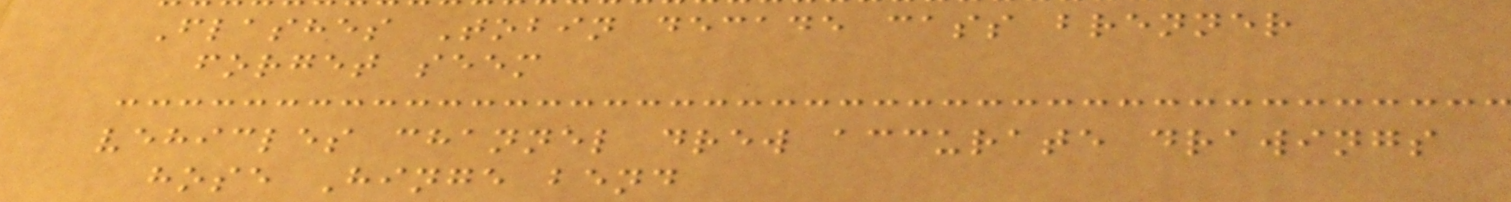Flashes Tobin decade cass brenner
forget seem
vehicles channel drew accurate drawings
hose Hinge bend
